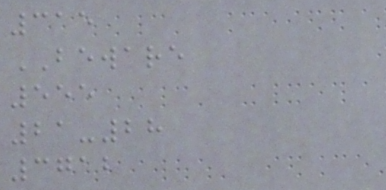315
BEWARE
555
21-28
3712
